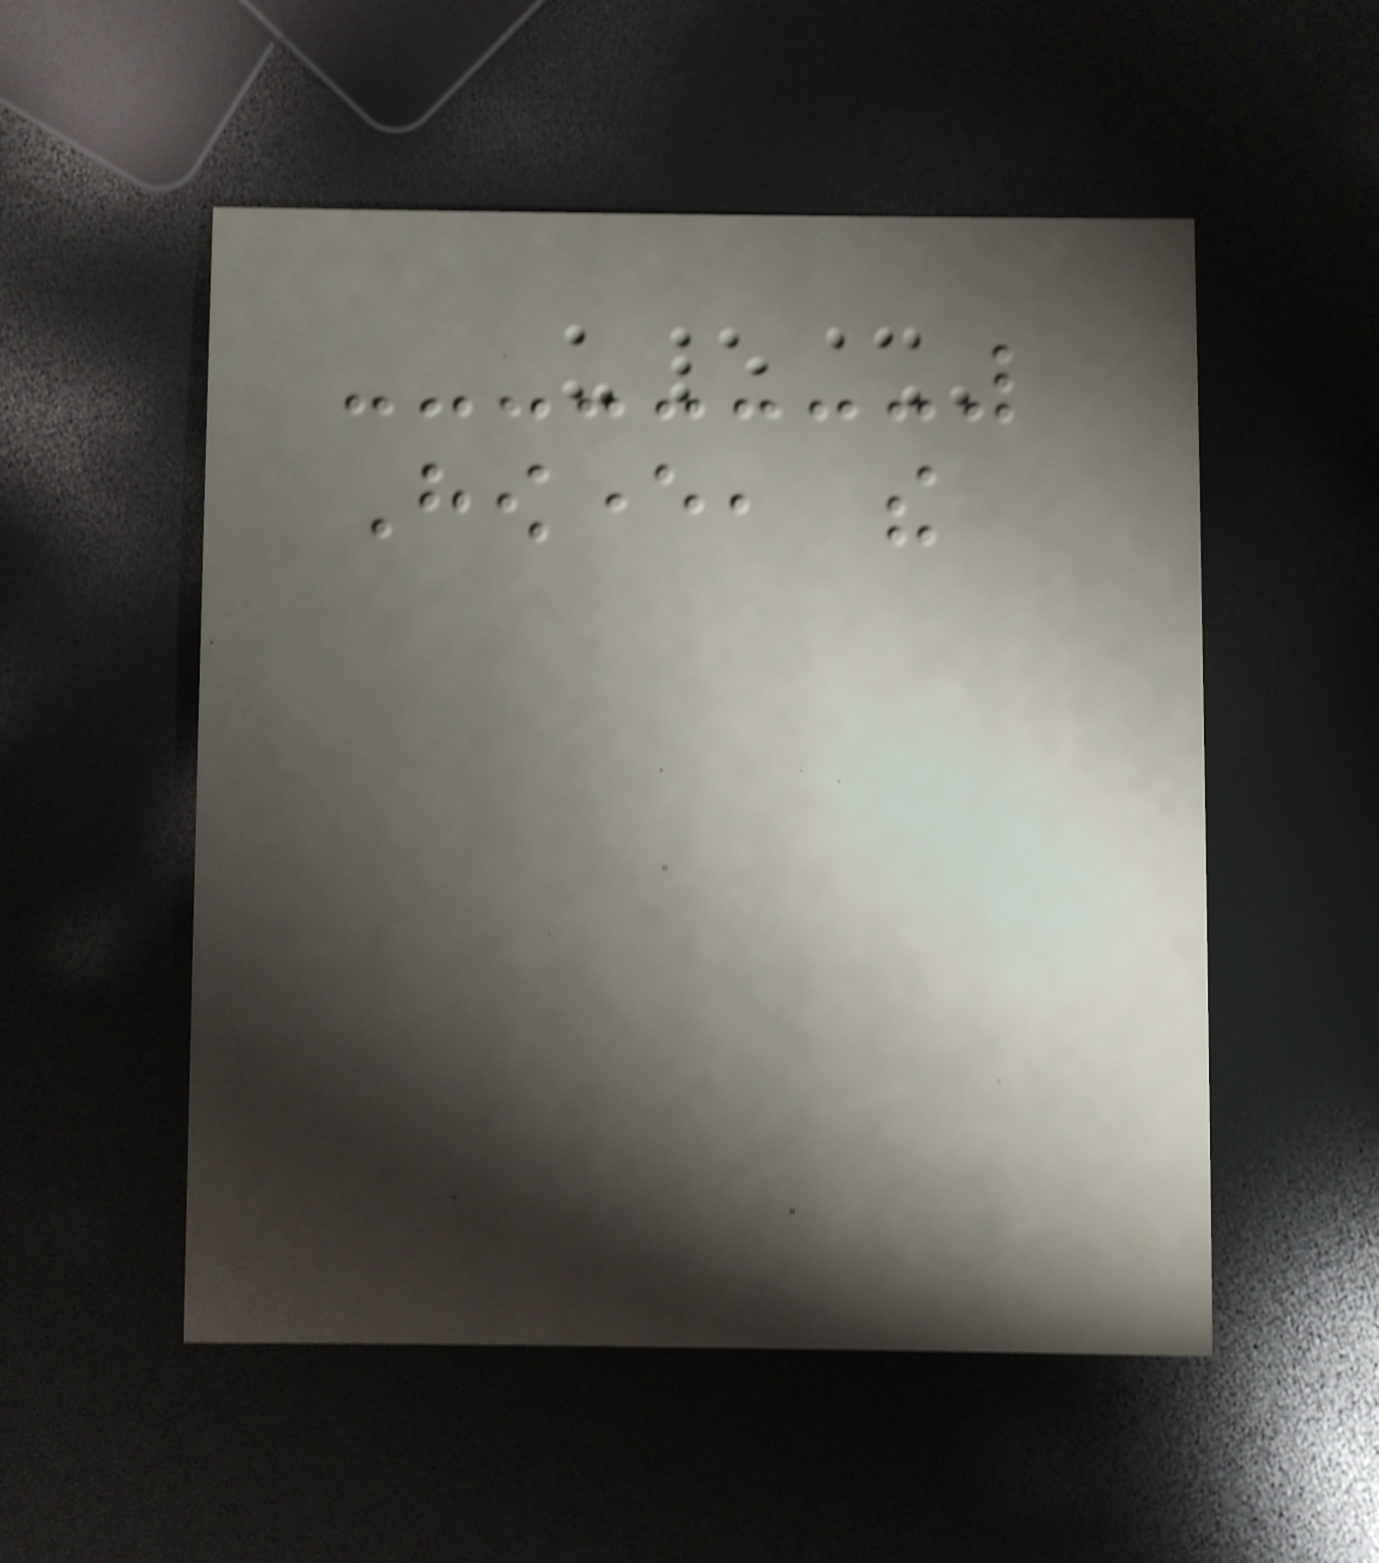However, the
